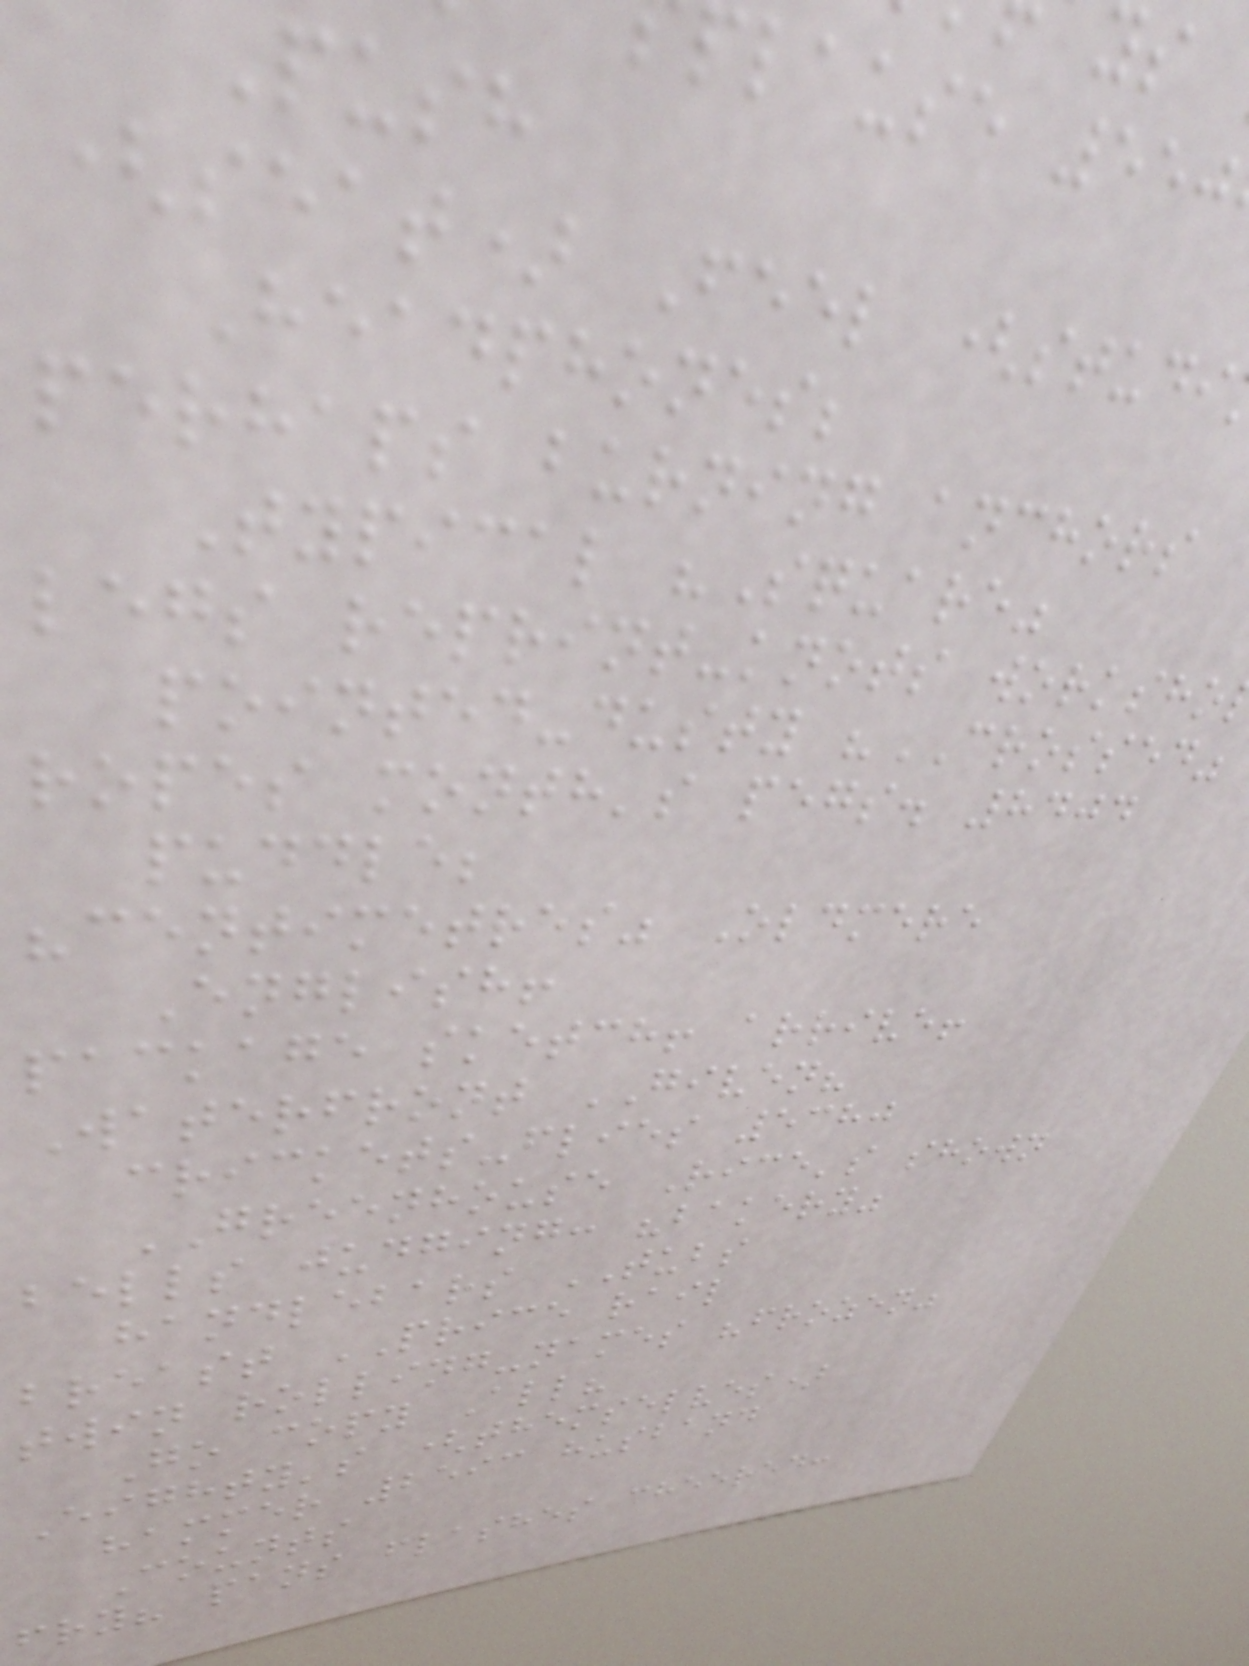plause 550
push
(seat) Feel (studi
Headphones;
perhaps burning anchors
Typical "Square"
legs reprint-knots worksho
pointed-dusty "CROSSED"
ropes month's pegs. 8404
puddle;
"centimetres" Oldmere
English!
package sketch! arrive!
Waterfront GIVEN?
crickets-flies 5380
GREENHOUSE Rice's shown
bells judging: "bakery"
handlebars TUBS
breast PRICE rail
twin rolling-names "frozen"
Go copy All?
Eighty's (themselves)
hammer 2593 husband
Counts
fry? pans flashes cheered:
